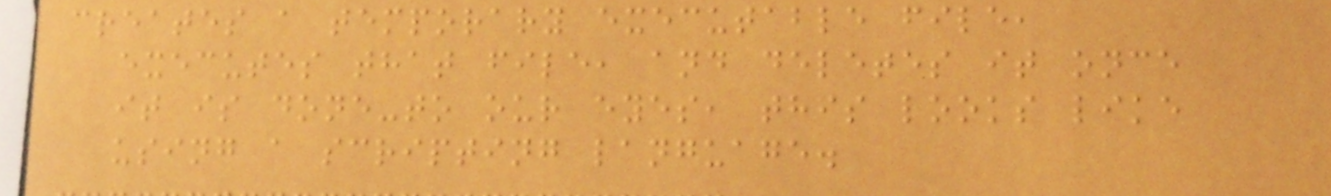creates a temporary executable file,
executes that file, and deletes it once
it is done-to our eyes, this looks like
using a scripting language.
